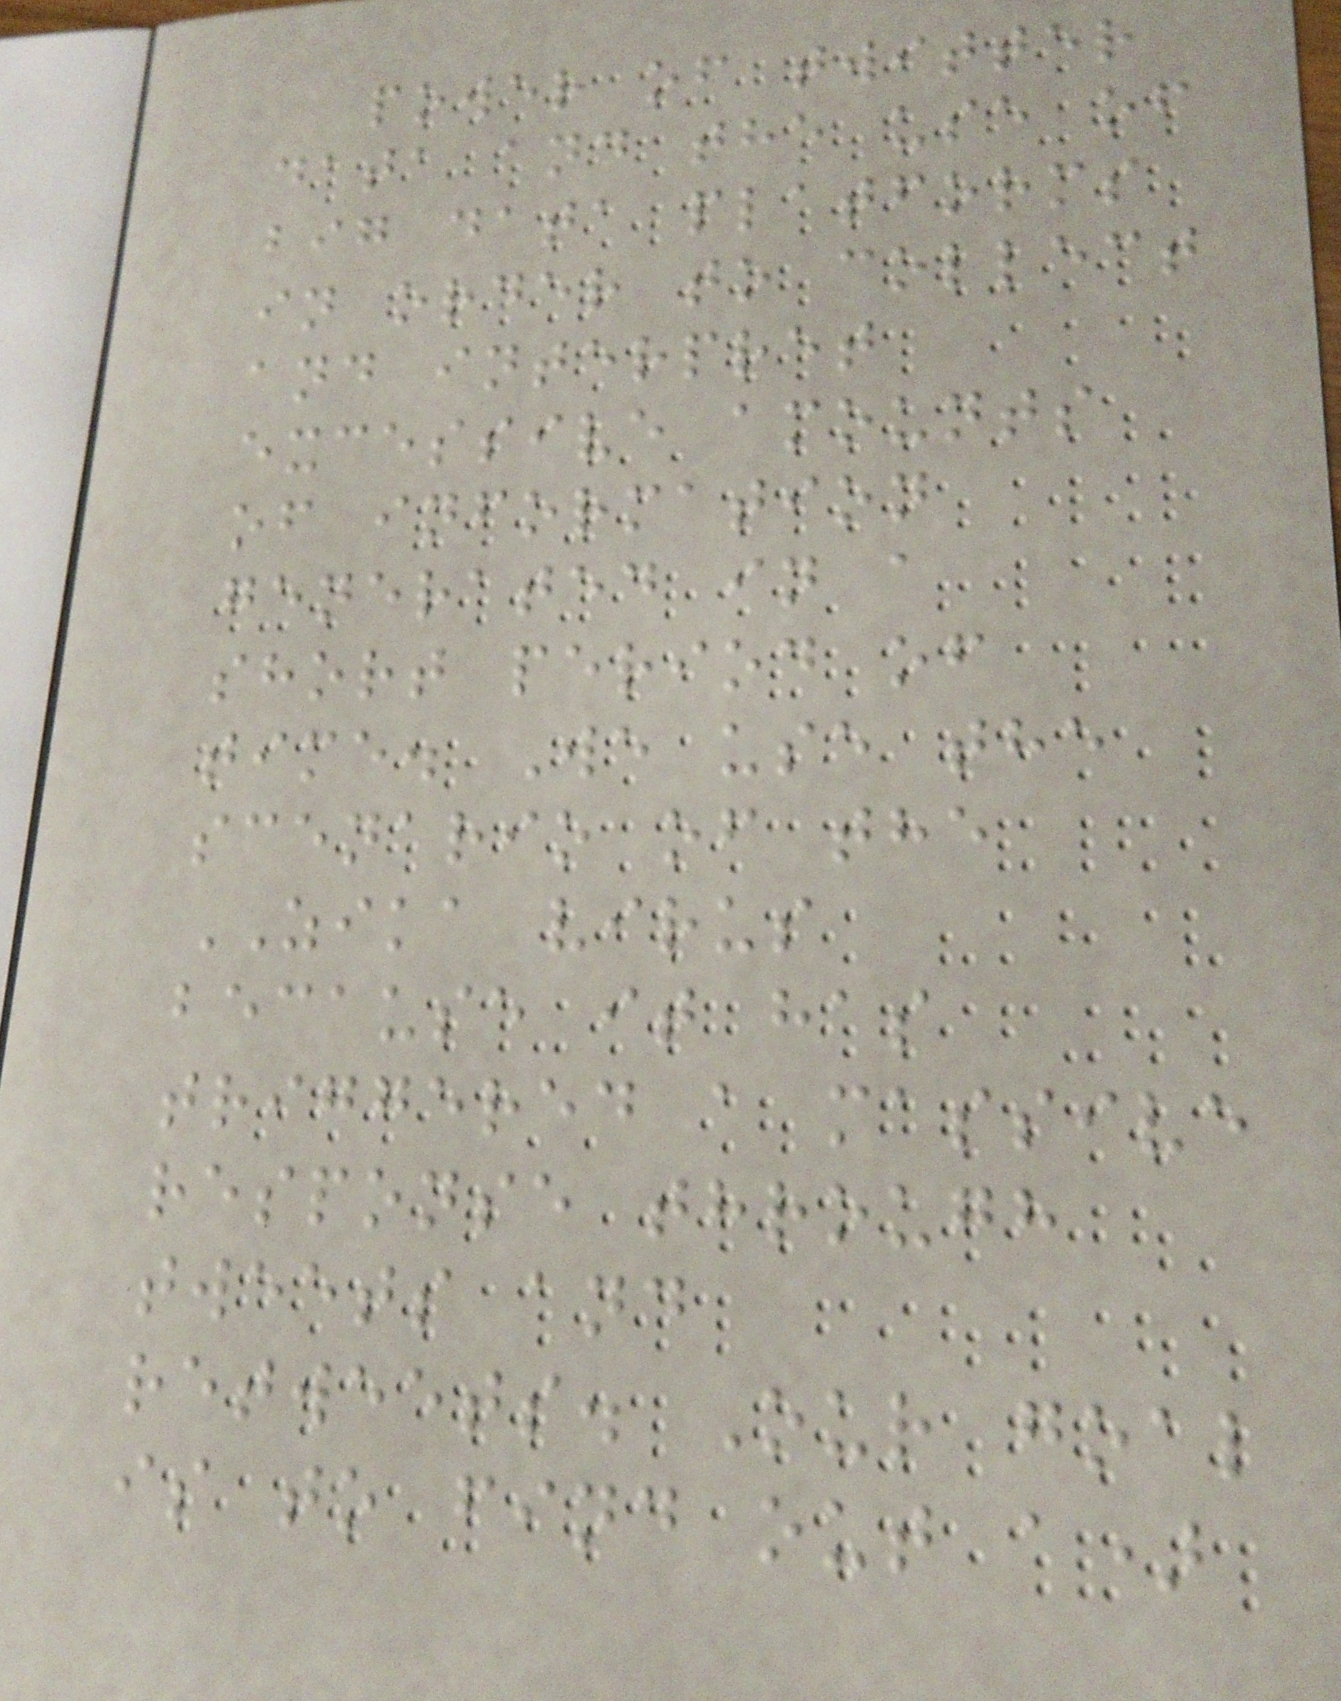power of twitter
data and the use of
big data platforms
in order to collect
and interpret
excessive amounts
of information
generated in a
short period of
time. We use the
scenario of the
ZIKA virus
because it has
triggered a massive
response through
tweets and
retweets. Our goal
is to find out a)
